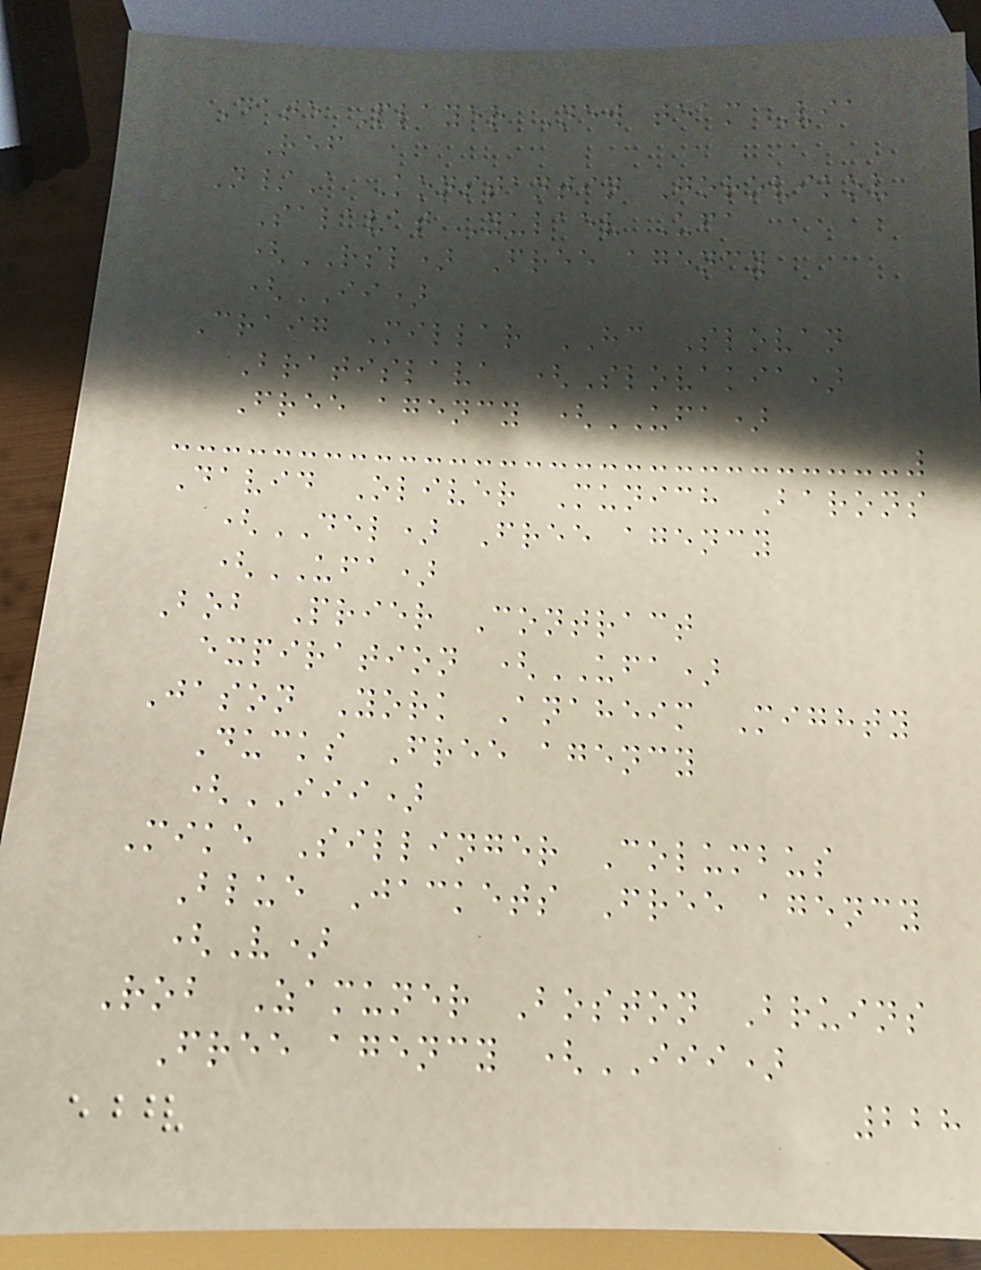Date Player New team Via
Ref
N/A Konstantin Gorovikov
Salavat Yulaev Ufa
(RSL) Free agency
(II)
Craig Millar HC Slovan
Bratislava (Slovakia)
Free agency (UFA)
David Oliver Munich Barons
(DEL) Free agency
(UFA)
Bob Prier Contract
expiration (UFA)
Jason York Anaheim Mighty
Ducks Free agency
(III)
Mike Sillinger Columbus
Blue Jackets Free agency
(V)
Rob Zamuner Boston Bruins
Free agency (III)
228
